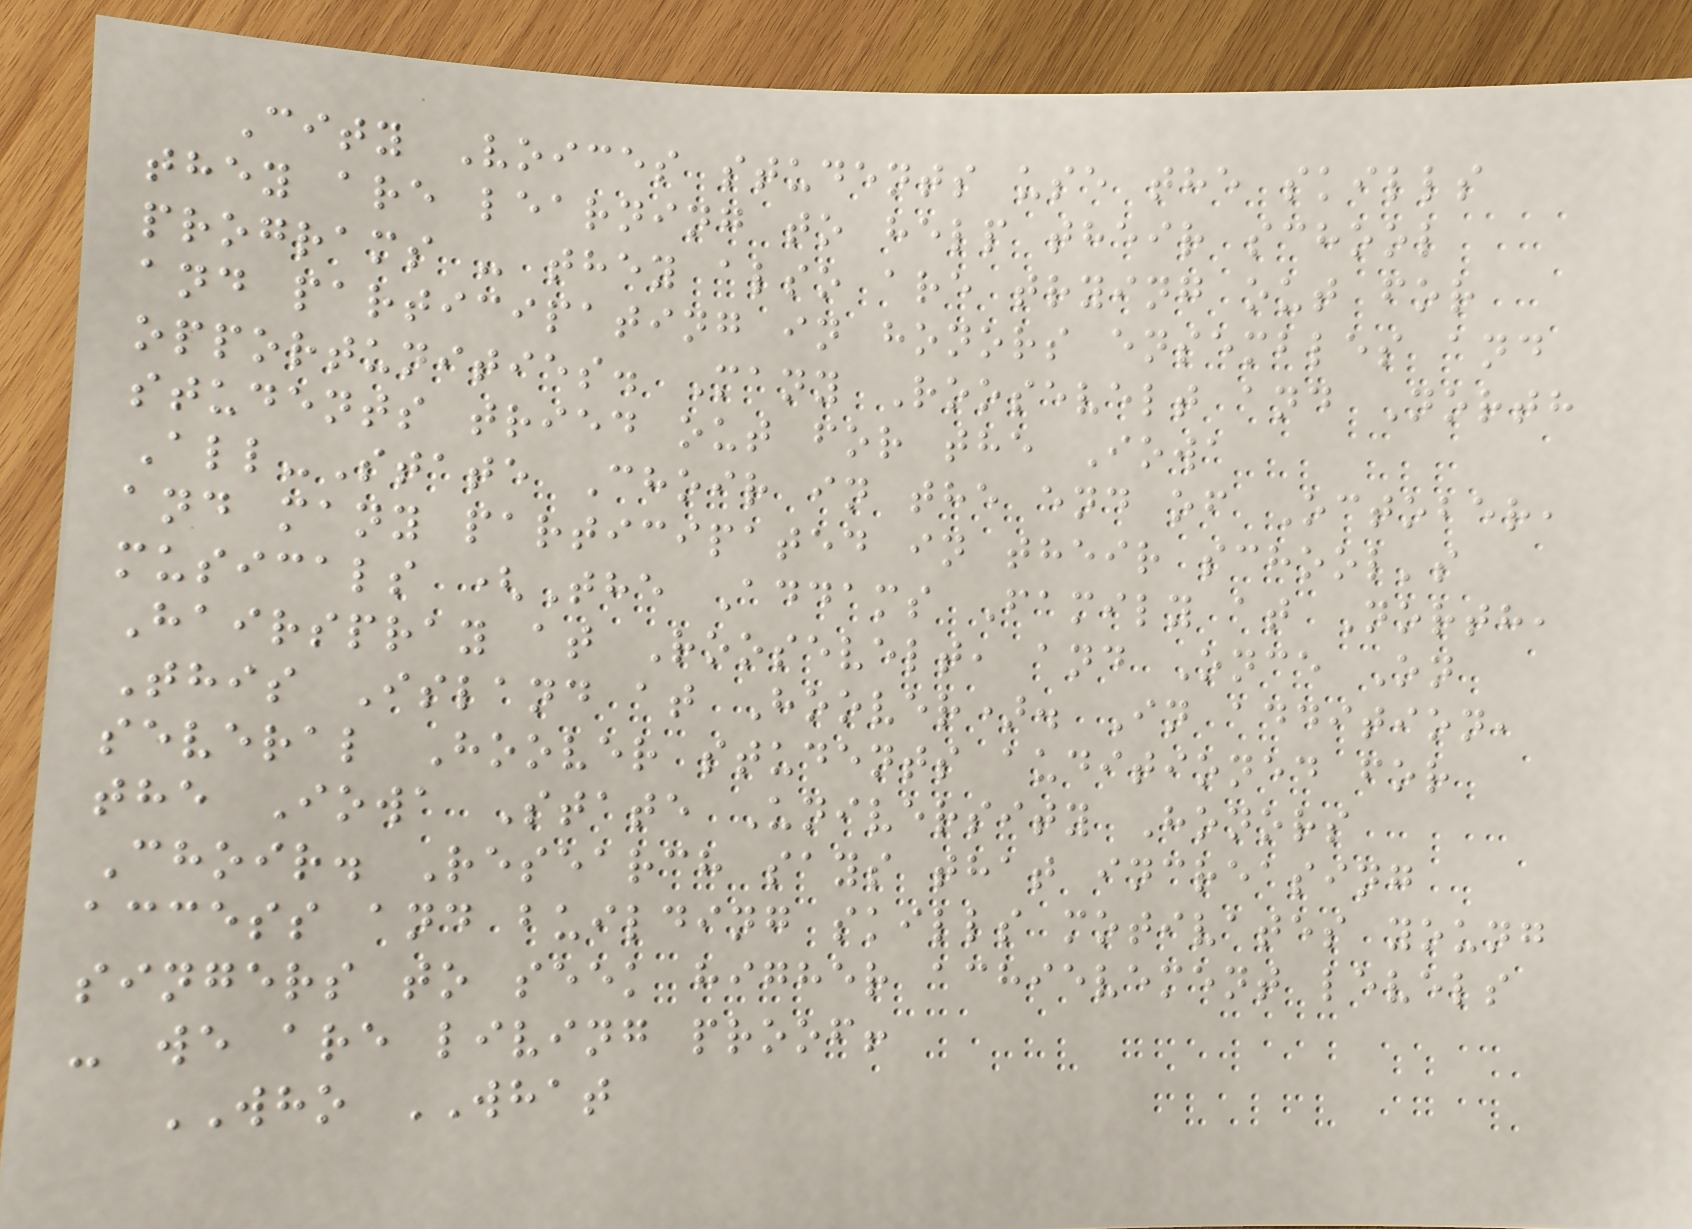City Voices students use the skills
they are learning to help their school
programs - they also are trying out for
and participating in honors ensembles and
opportunities. Many Roosevelt and North
students tried out for the Iowa
All-State Choir in the end of October,
and many participated in their school's
musicals (The Addams Family at North,
Hairspray at Roosevelt, and Once On
This Island at Hoover). In addition,
several Hoover students auditioned for
the Iowa State University Honors
Choir. Research says that increasing
access and building skills motivates young
singers to seek higher achievement levels
- we are living proof!
WHO WHAT
